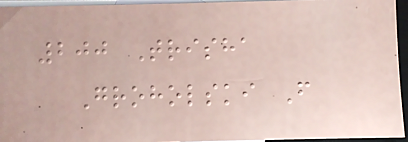200 Trisha
Groholski F
